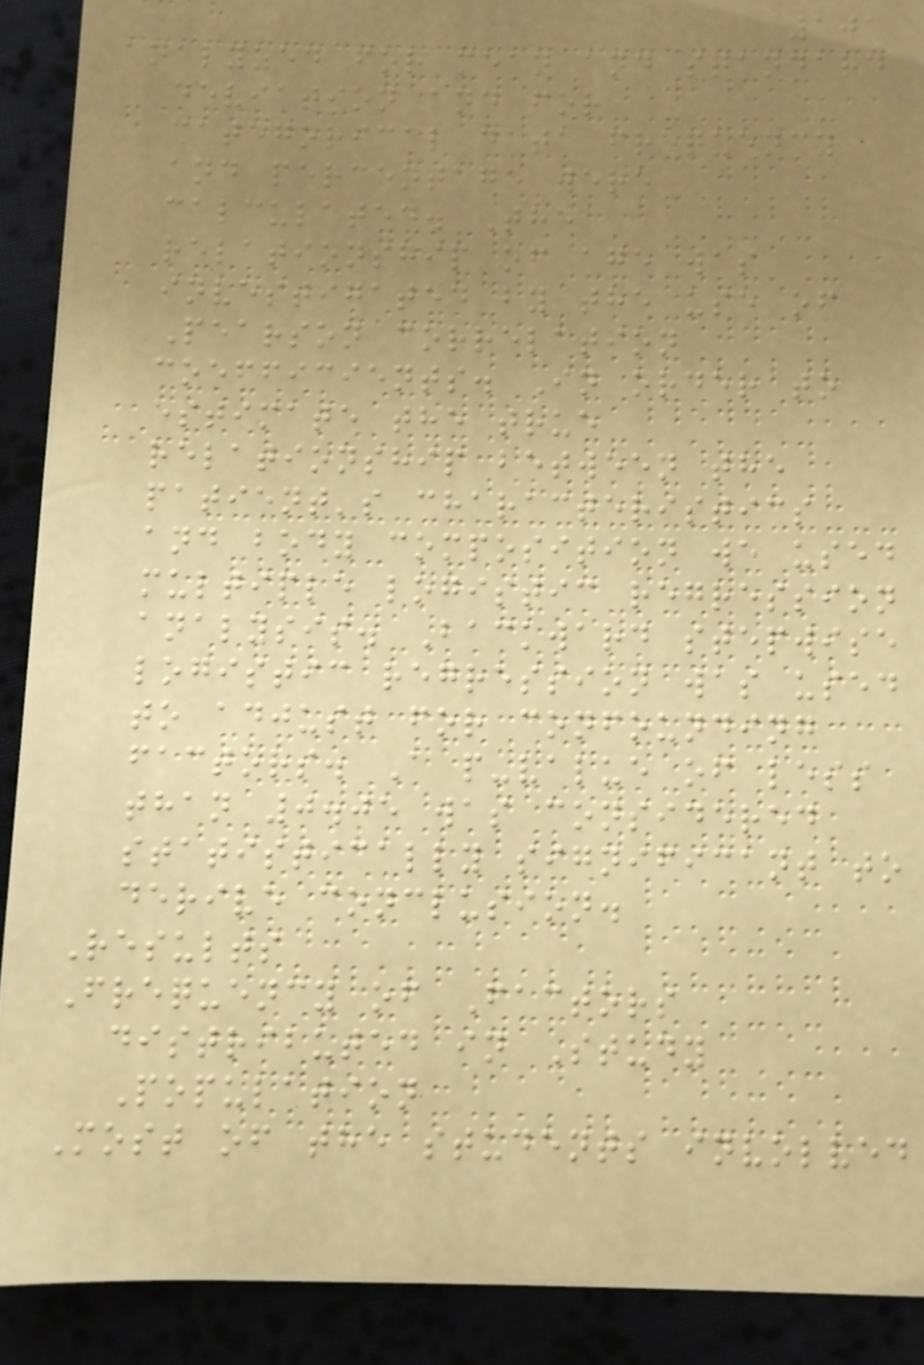101
analyzed for mean and standard
deviation and for
categorical data frequency
and percentage were
calculated. The
relationship of age was
investigated by the use of
Pearson correlation
coefficients. In order to
estimate the true
relationship between the
patient's characteristics
and body composition we used
multiple logistic regression
analysis. Backward stepwise
logistic regression was used
to adjust for confounding
factors. A p-value of less
than 0.05 was considered
statistically significant to
derive conclusion.
Results
Frequency of Factors
distributed in Study
Population
Most of the students involved
